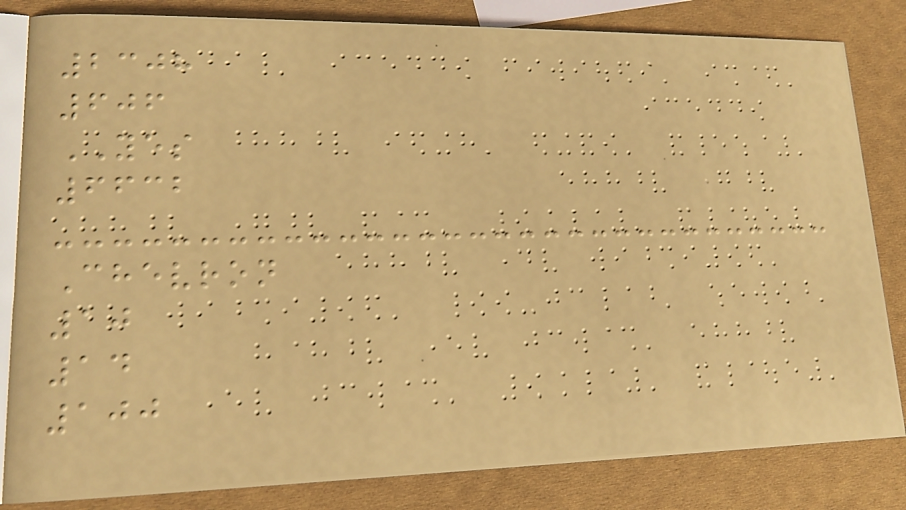2308
606
YES
6632
Chevron
10
14
100
